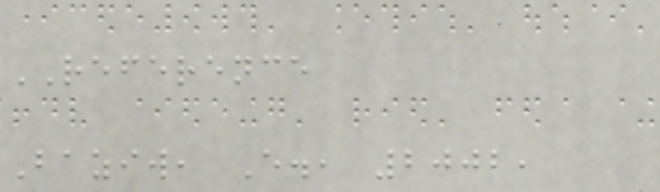REFERENCE
Baziw, E., 2002,
